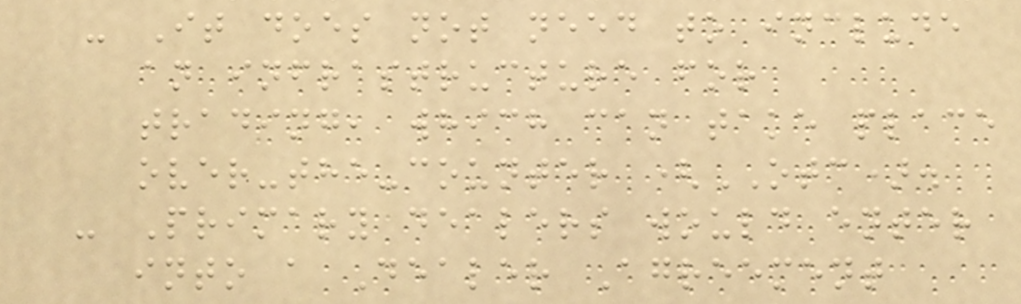- It does not need to include
an infrastructure for
trading, which can take place
over-the-counter (OTC).
- Primary dealers would enter
into a Dealer Agreement
